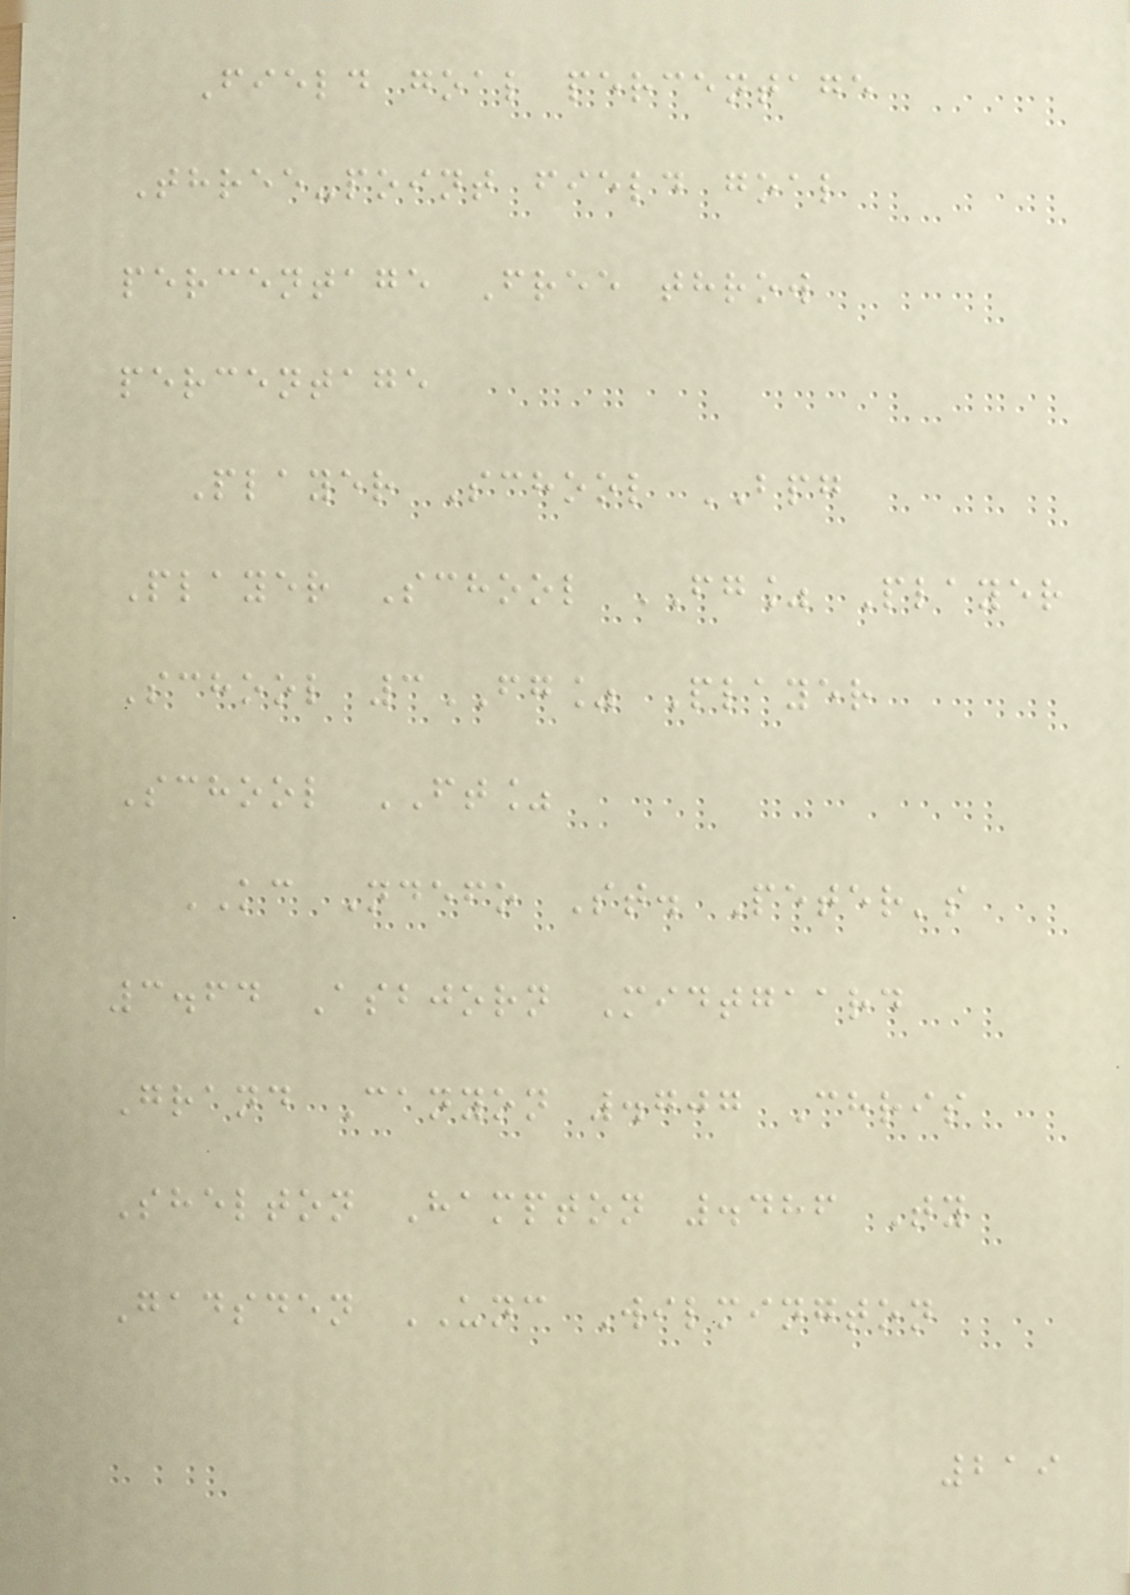Field goal percentage
Three-point field goal
percentage Free throw
percentage
Player School BPG
Player School FG% Player
School 3FG% Player
School FT%
KC Ndefo St. Peter's
3.64 Asbjorn Midtgaard
Grand Canyon .707 Chris
Shelton Hampton .486 Ty
Gadsden UNC Wilmington
219
